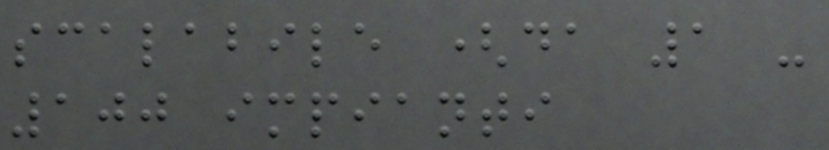scalabile (da 1 -
100 impianti
